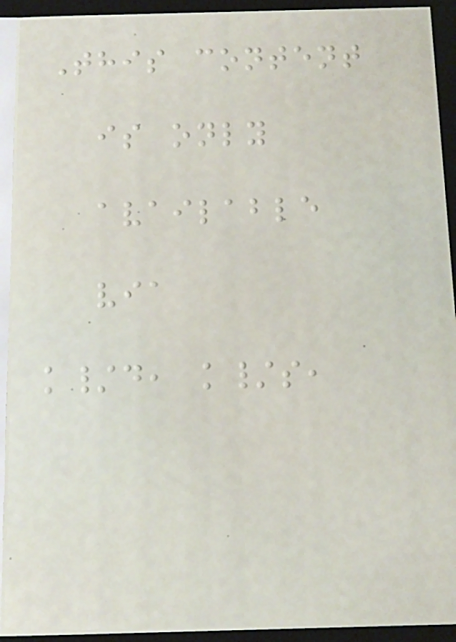This content
is only
available
via
k/d, k/s,
